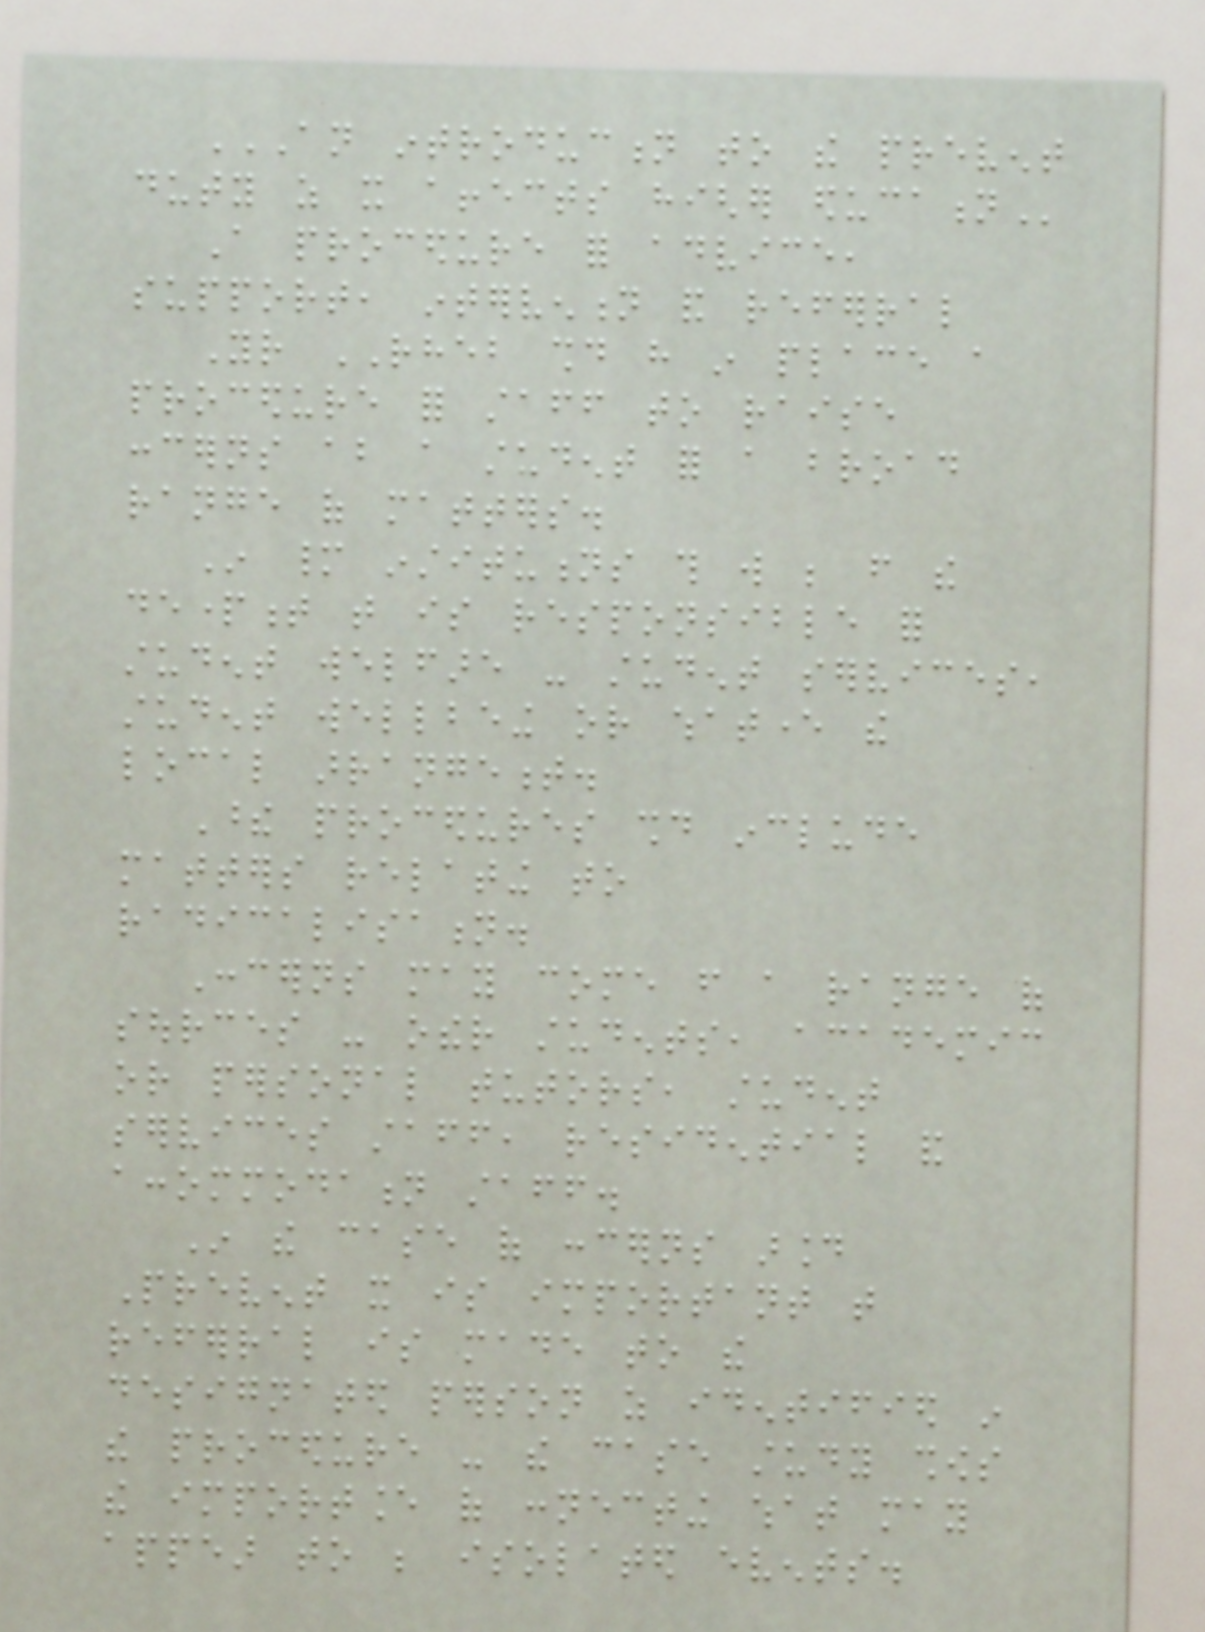AN INTRODUCTION TO THE PREVENT
DUTY AS IT AFFECTS HIGHER EDUCATION
A procedure for advice,
support, intervention and referral
Your RHEB should have in place a
procedure for staff to raise
concerns about a student for a broad
range of matters.
In many institutions this will be from the
department that is responsible for
student welfare - student services,
student wellbeing or whatever the
local arrangement.
These procedures should include
matters relating to
radicalisation.
Concerns may come from a range of
sources - other students, academic
or personal tutors, student
services staff, residential and
accommodation staff.
In the case of concerns around
Prevent it is important that
referral is made to the
designated person as identified in
the procedure - the case study shows
the importance of connecting what may
appear to be isolated events.
